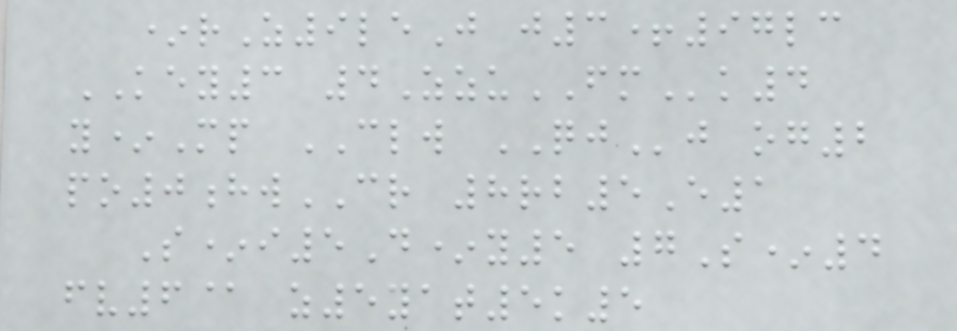*rZ9leJ j3+97lc
KEY3 4ZzuFMk4
y*Mp CLW QJj og2
po0hwCR 8rb5E1
S*i5D*y5 7S*4
fv6@ z5yat5k5
